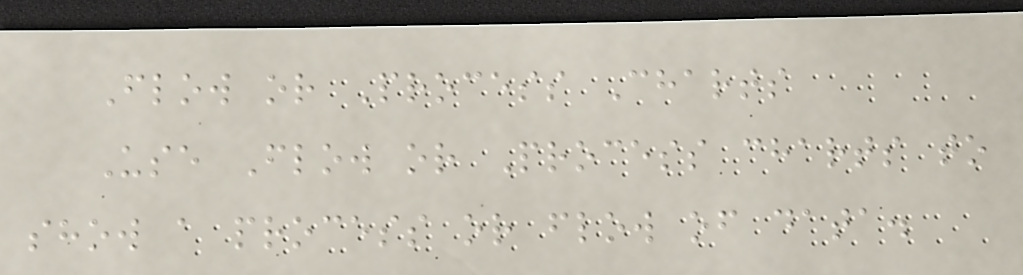Flow or Process Charts
Use Flow or Process charts to
show a process or flow of data.
